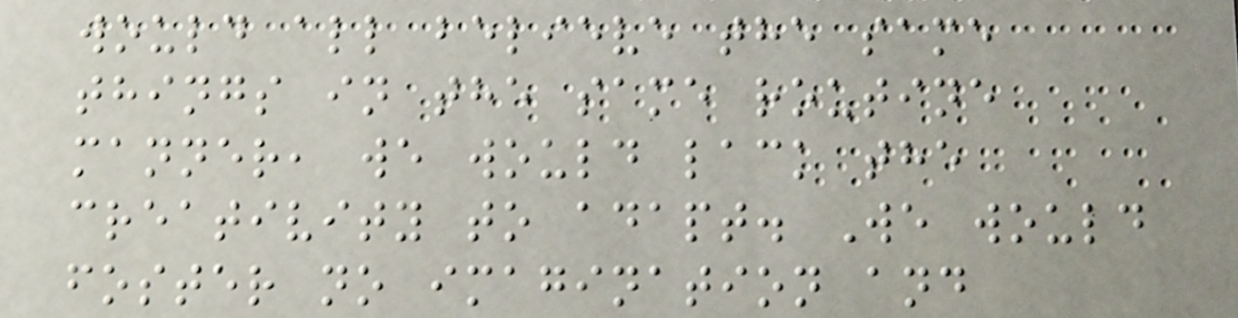would all believe the same
things in the same routine
manner, we would lack the
creativity to adapt. We would
foster no imagination and
